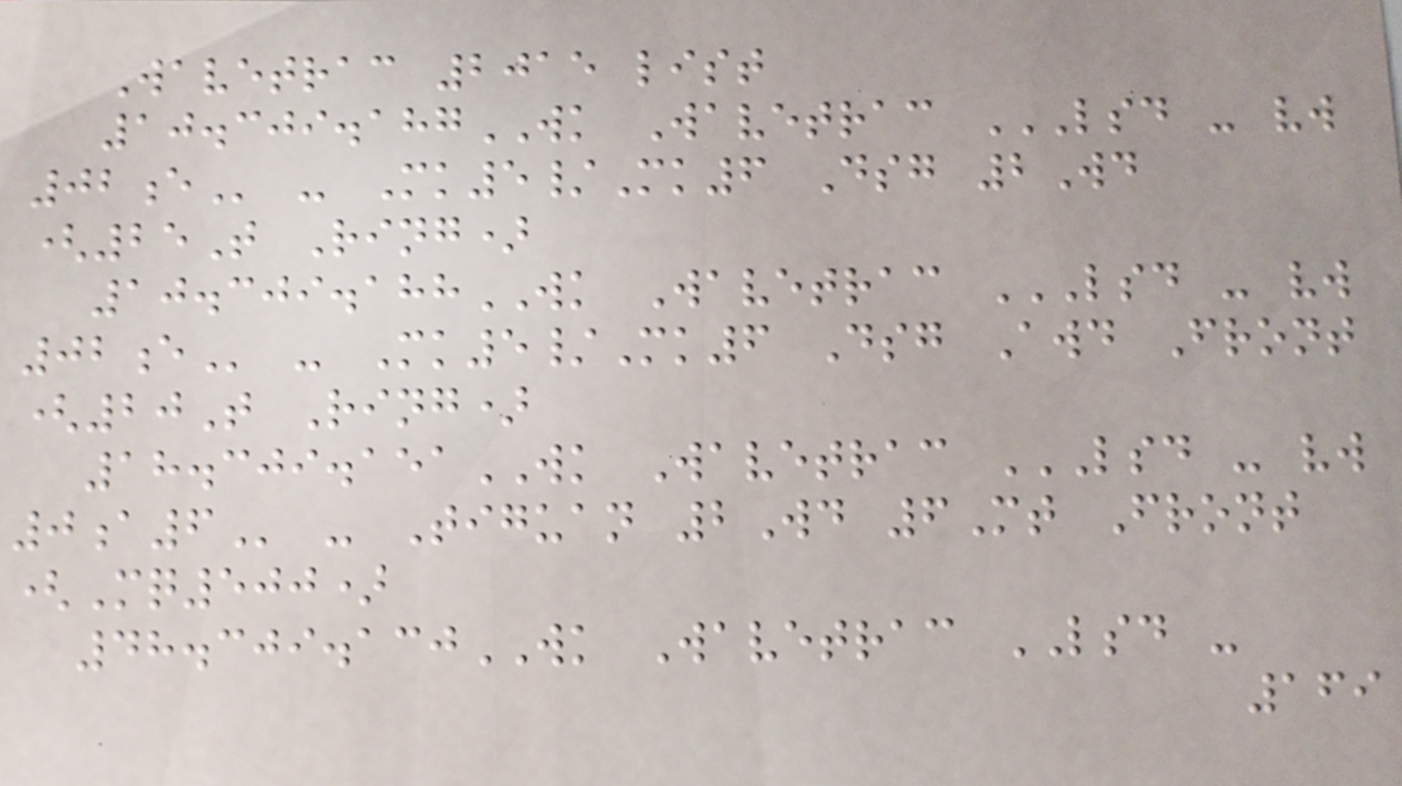Wavetrac 2015 list
10.309.187WK Wavetrac LSD - VW
02E - Mk5/Mk6 Dsg 2Wd
(25T Ring)
10.309.188WK Wavetrac LSD - VW
02E - Mk5/Mk6 Dsg Awd Front
(20T Ring)
18.309.151WK Wavetrac LSD - VW
0A6 - Tiguan 2Wd 6Mt Front
(Mq500)
48.309.130WK Wavetrac LSD -
169
